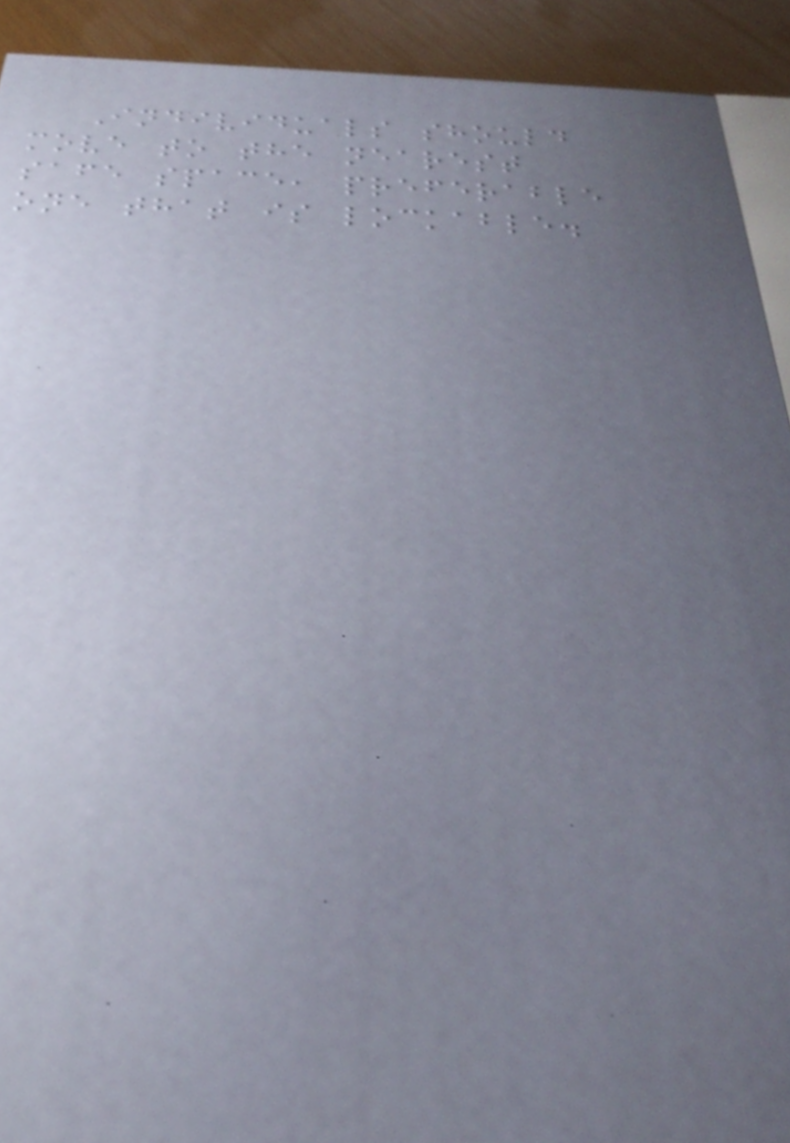Individuals should
move to the nearest
safe space, preferable
one that is lockable.
